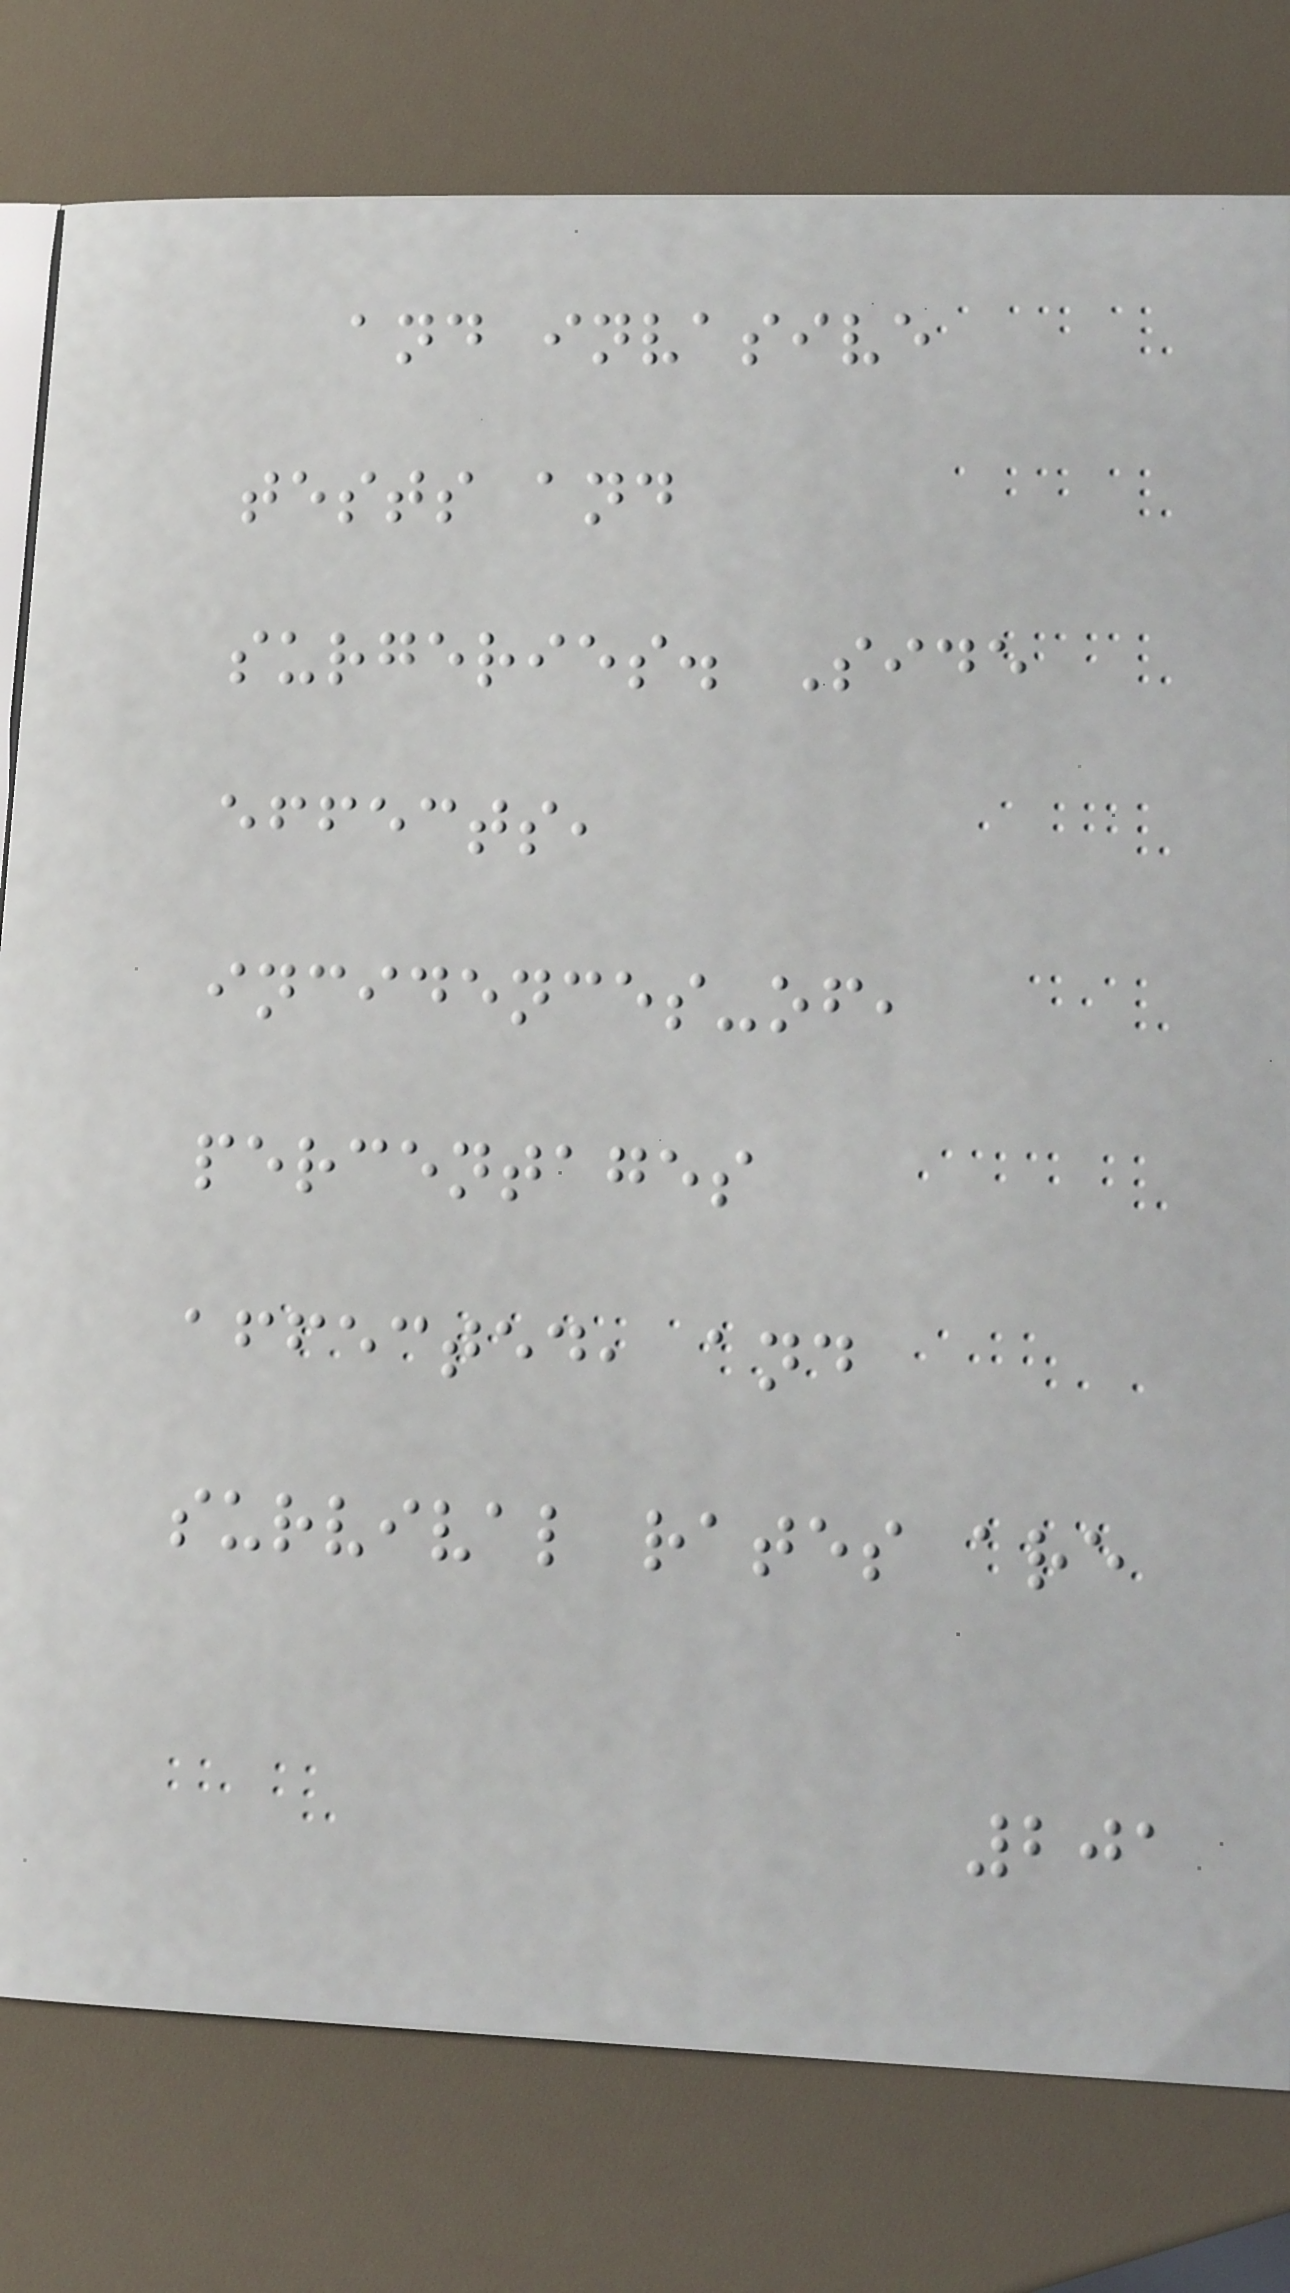and invasive
tests and
surgeries. Side
effects,
incidences-of,
percentages
affected, and
survival rates are
201
